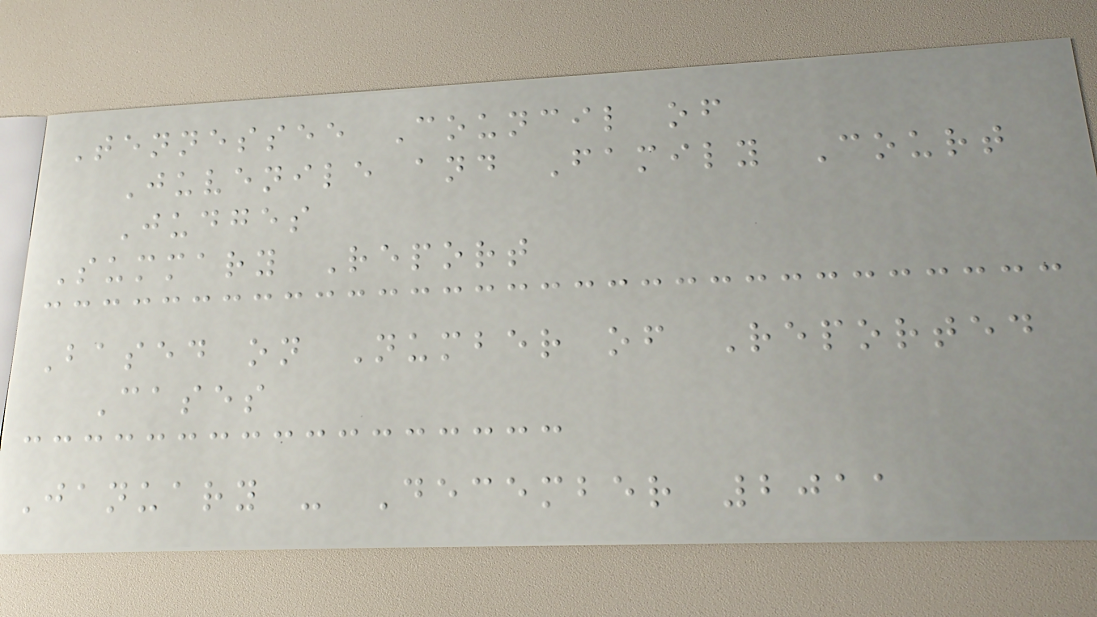Tennessee Council of
Juvenile and Family Court
Judges
Summary Report
Based on Number of Reported
Cases
January - December 2011
